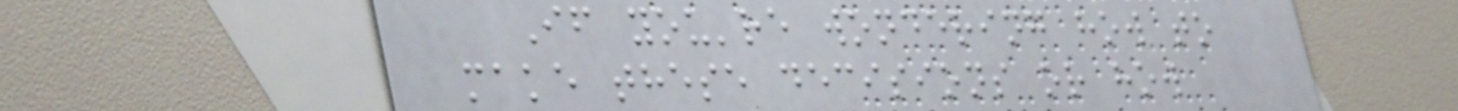If you're wondering how to
make these decisions or how
